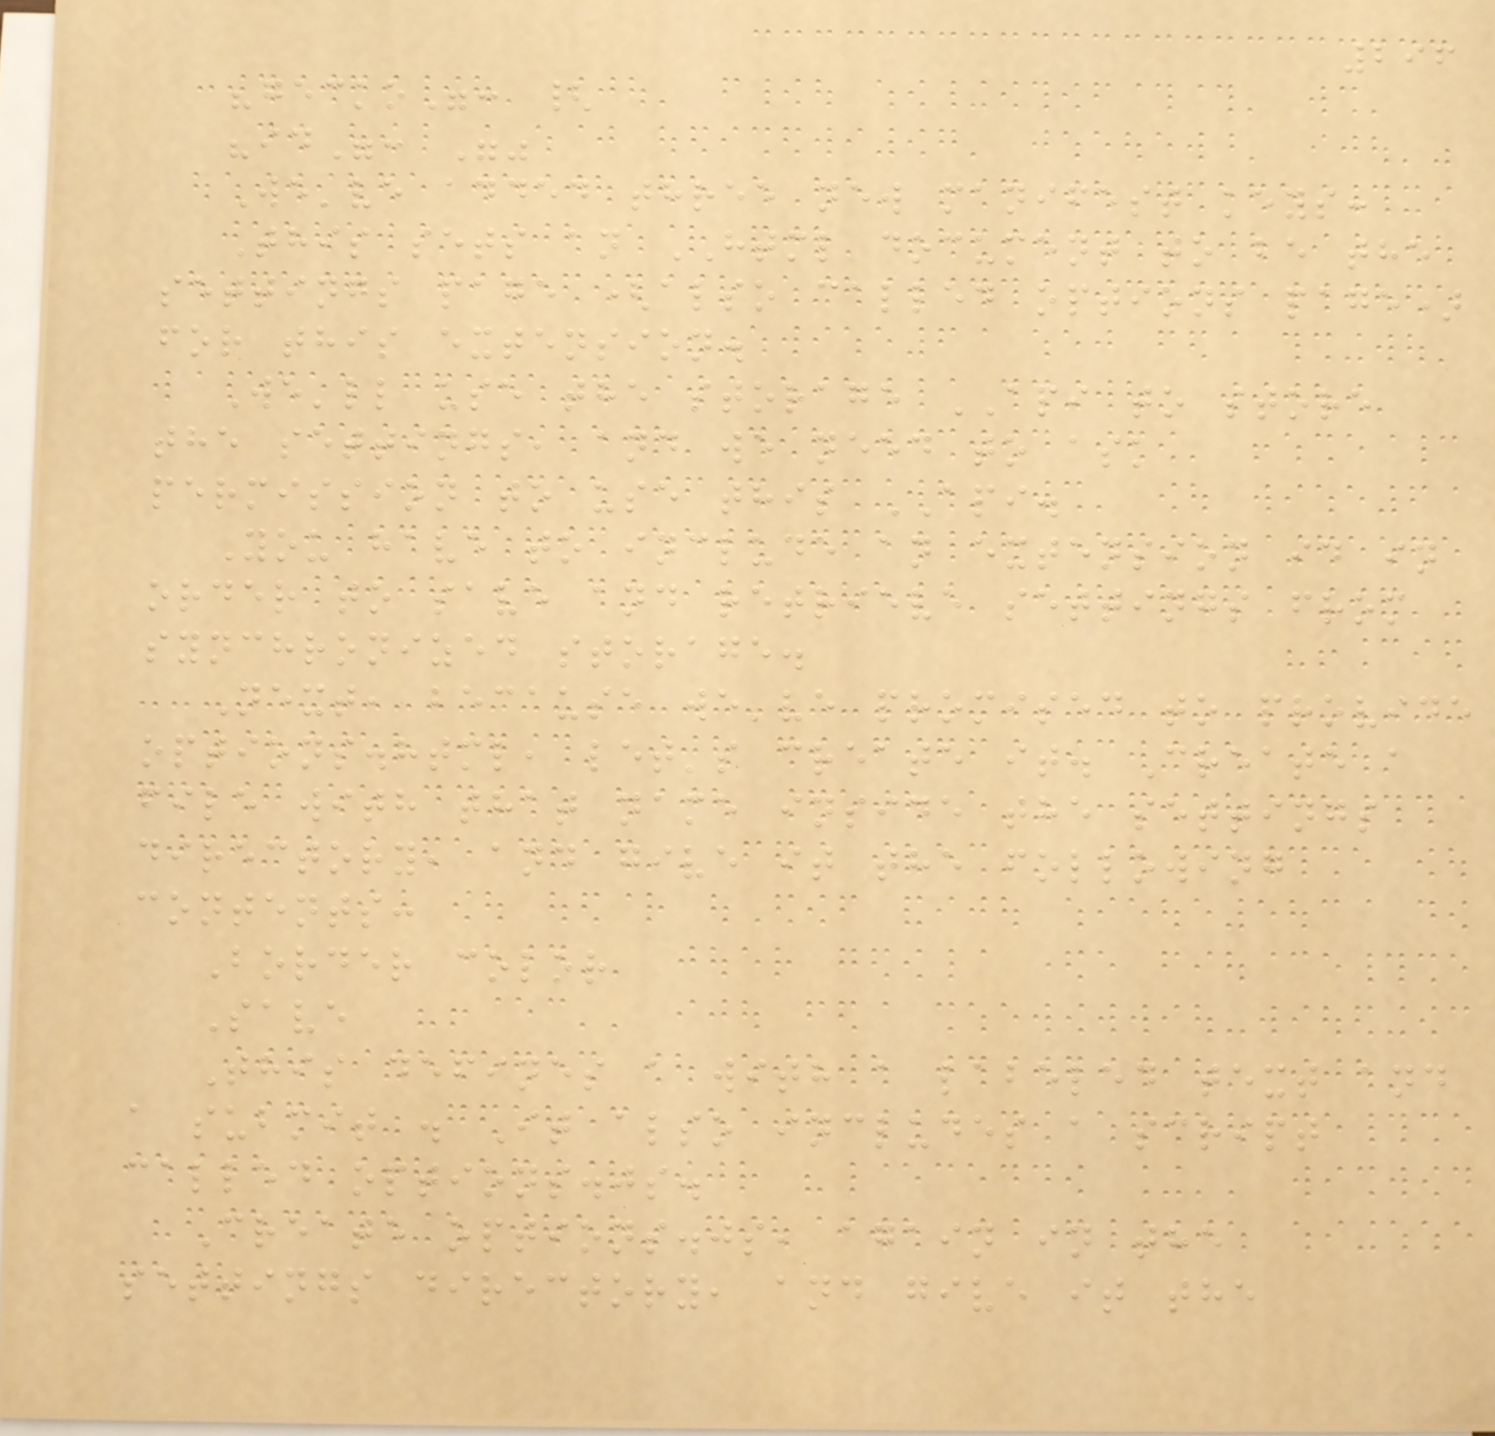296
"gecko": {
"id": ""
We've added three new manifest keys:
This sets an HTML document to be the
settings page (also called options page)
for this extension.
We'll use the storage API to store
the settings, and we need to ask
permission to use this API.
You have to include an extension id in
order to save and retrieve settings from
synchronized storage.
Next, because we've promised to provide
options.html, let's create it. Create a
file with that name inside the settings
directory, and give it the following
contents:
Border color
Save
This defines a with a labeled text and
a submit . It also includes a script
called options.js.
Create options.js, again in the
settings directory, and give it the
